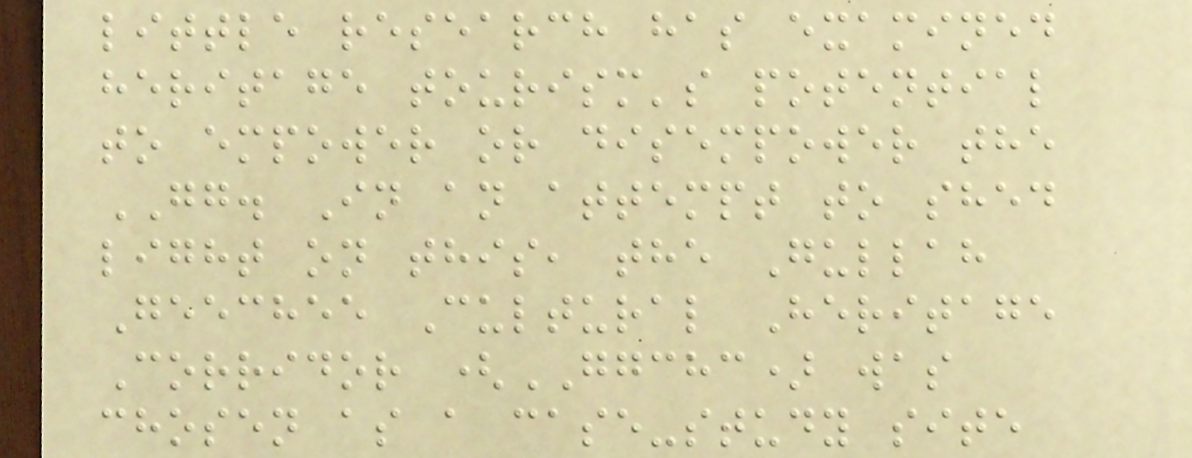little research has examined
heritage tourism's potential
to empower or disempower the
GG. In an attempt to shed
light on this, the Gullah
Geechee Cultural Heritage
Corridor (GGCHC) was
chosen as a case-study site
